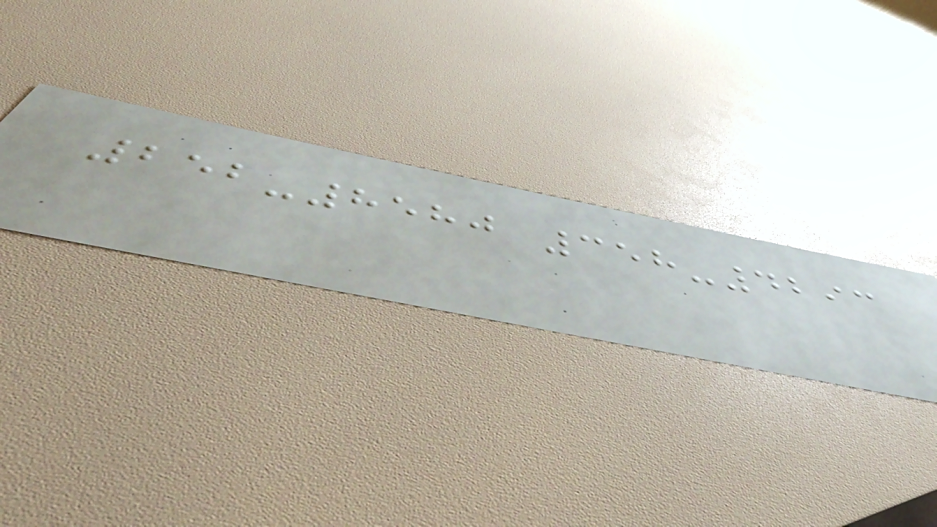252-8580 358-4293
